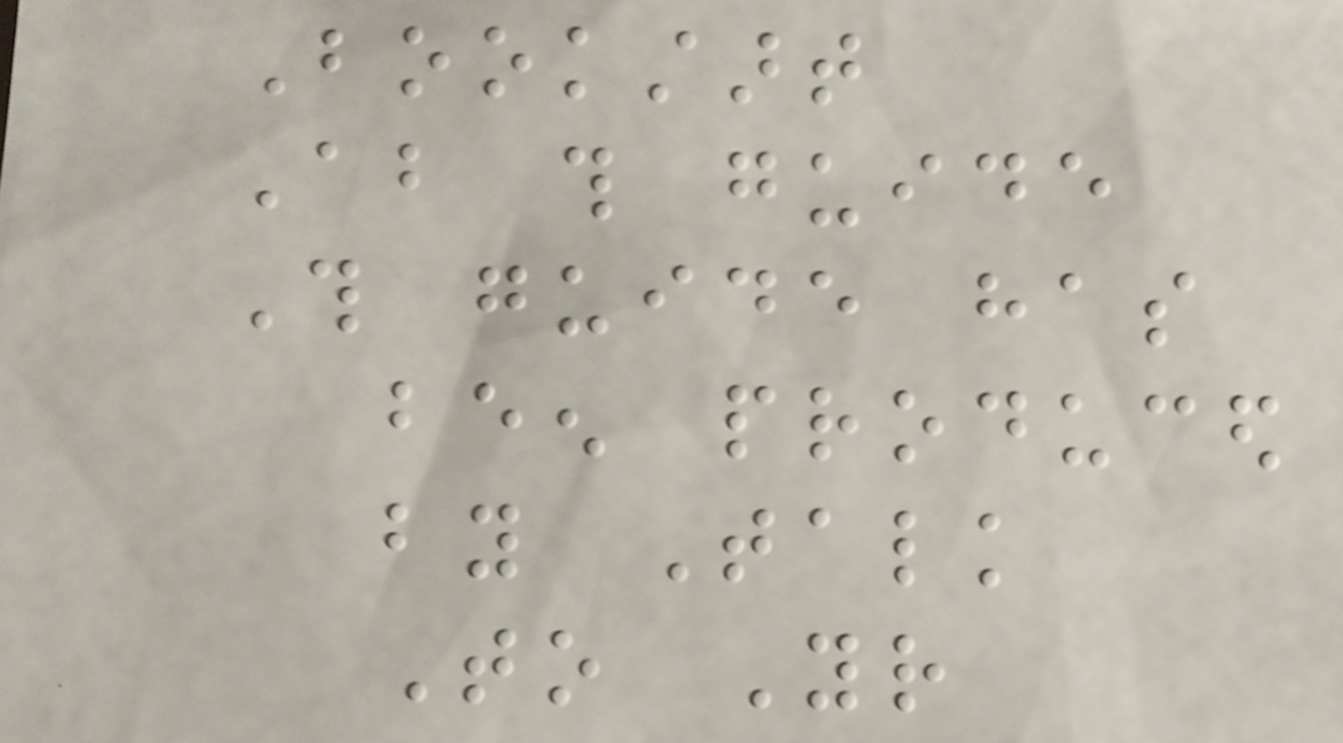Bookstart
About this guide
This guide has
been produced
by Talk
To Your
